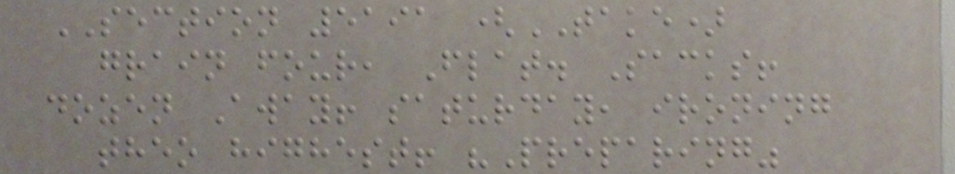SECTION 5191 (TAKE)
grain four, Flat. Sacks!
dozen Away! saturday, ironing
theo highest! "Preparing"
